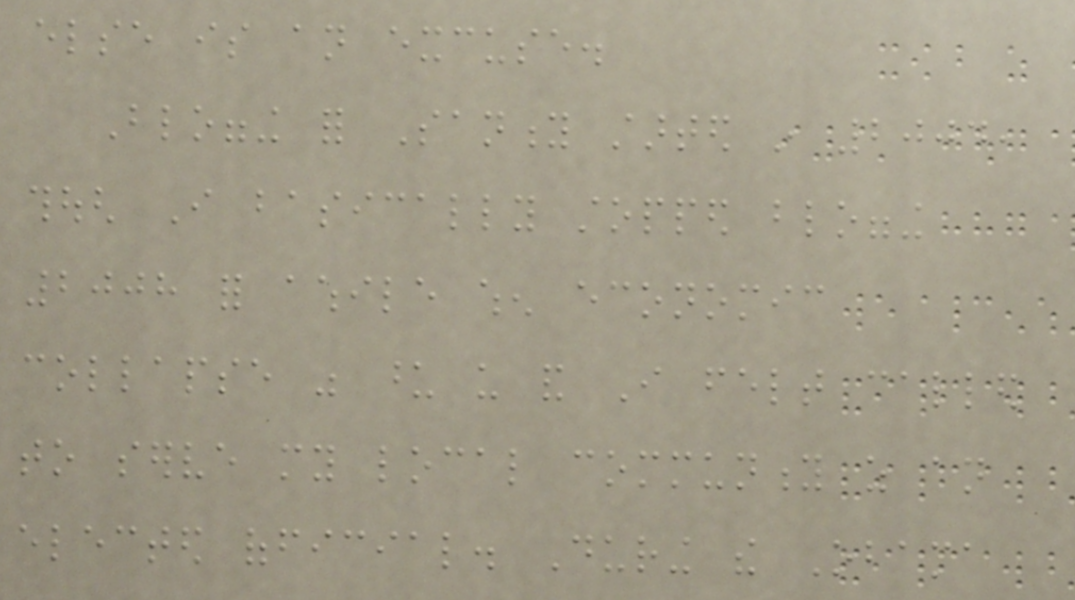else is an excuse.
Blogging for Sanity started in 2004,
though I basically stopped blogging
2008 for awhile when economic
collapse was upon us and I felt called
to serve my local community as an
elected official. During the Obama
